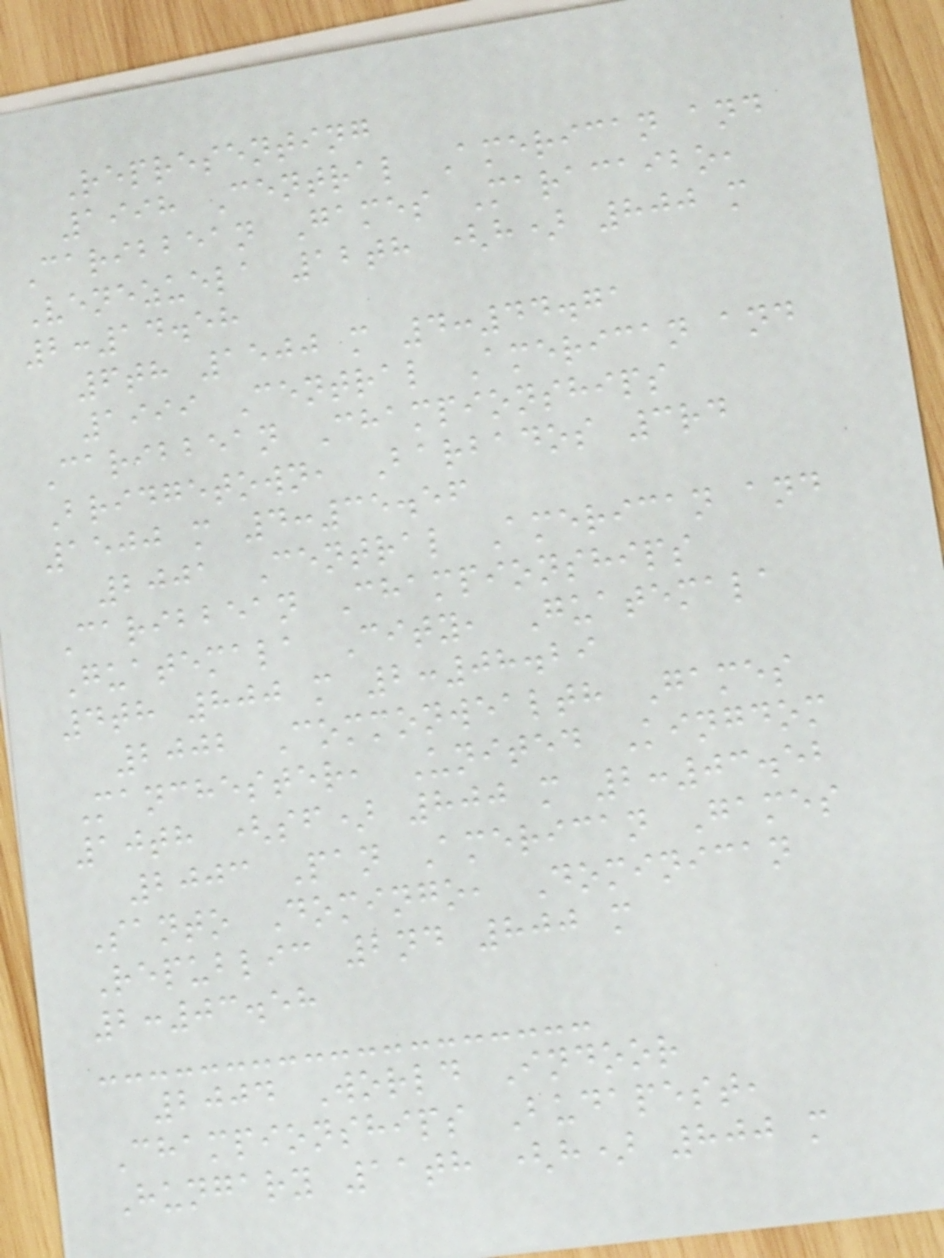Representing
1998 Central American and
Caribbean Games Maracaibo,
Venezuela 12th (h) 800 m
2:14.58
6th 1500 m 4:44.71
1999 Central American and
Caribbean Championships
Bridgetown, Barbados 3rd
1500 m 4:35.56
2001 Central American and
Caribbean Championships
Guatemala City, Guatemala
4th 800 m 2:08.29
2002 Commonwealth Games
Manchester, United Kingdom
10th (sf) 800 m 2:03.52
2003 Pan American Games
Santo Domingo, Dominican
Republic 2nd 800 m
2:03.58
2004 World Indoor
Championships Budapest,
Hungary 11th (h) 800 m
